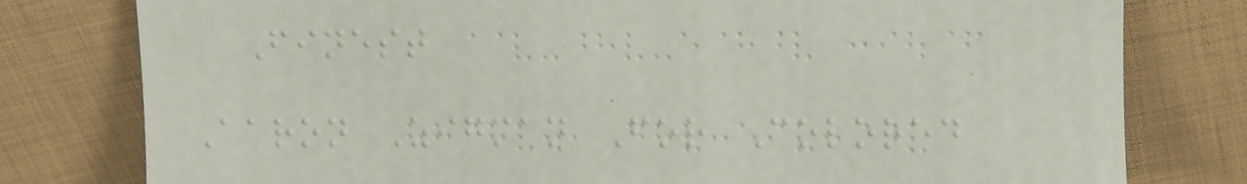Finest
Aaron Zigman For Colored
